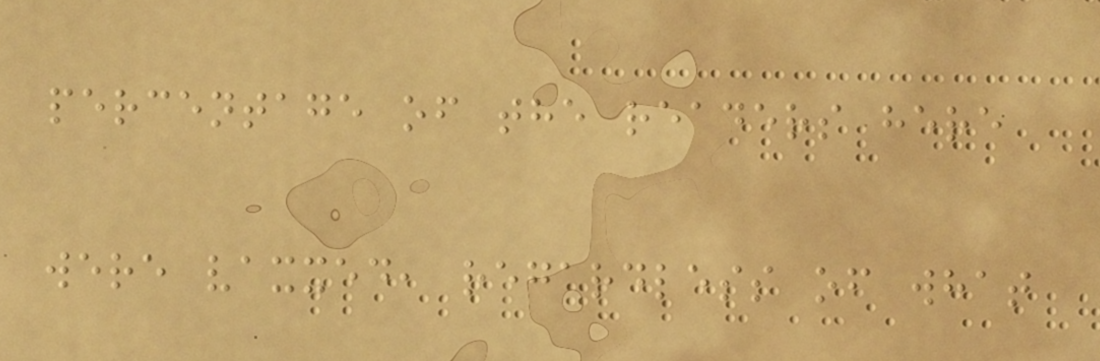percentage of the readers here
were vaxxed, regardless of what
